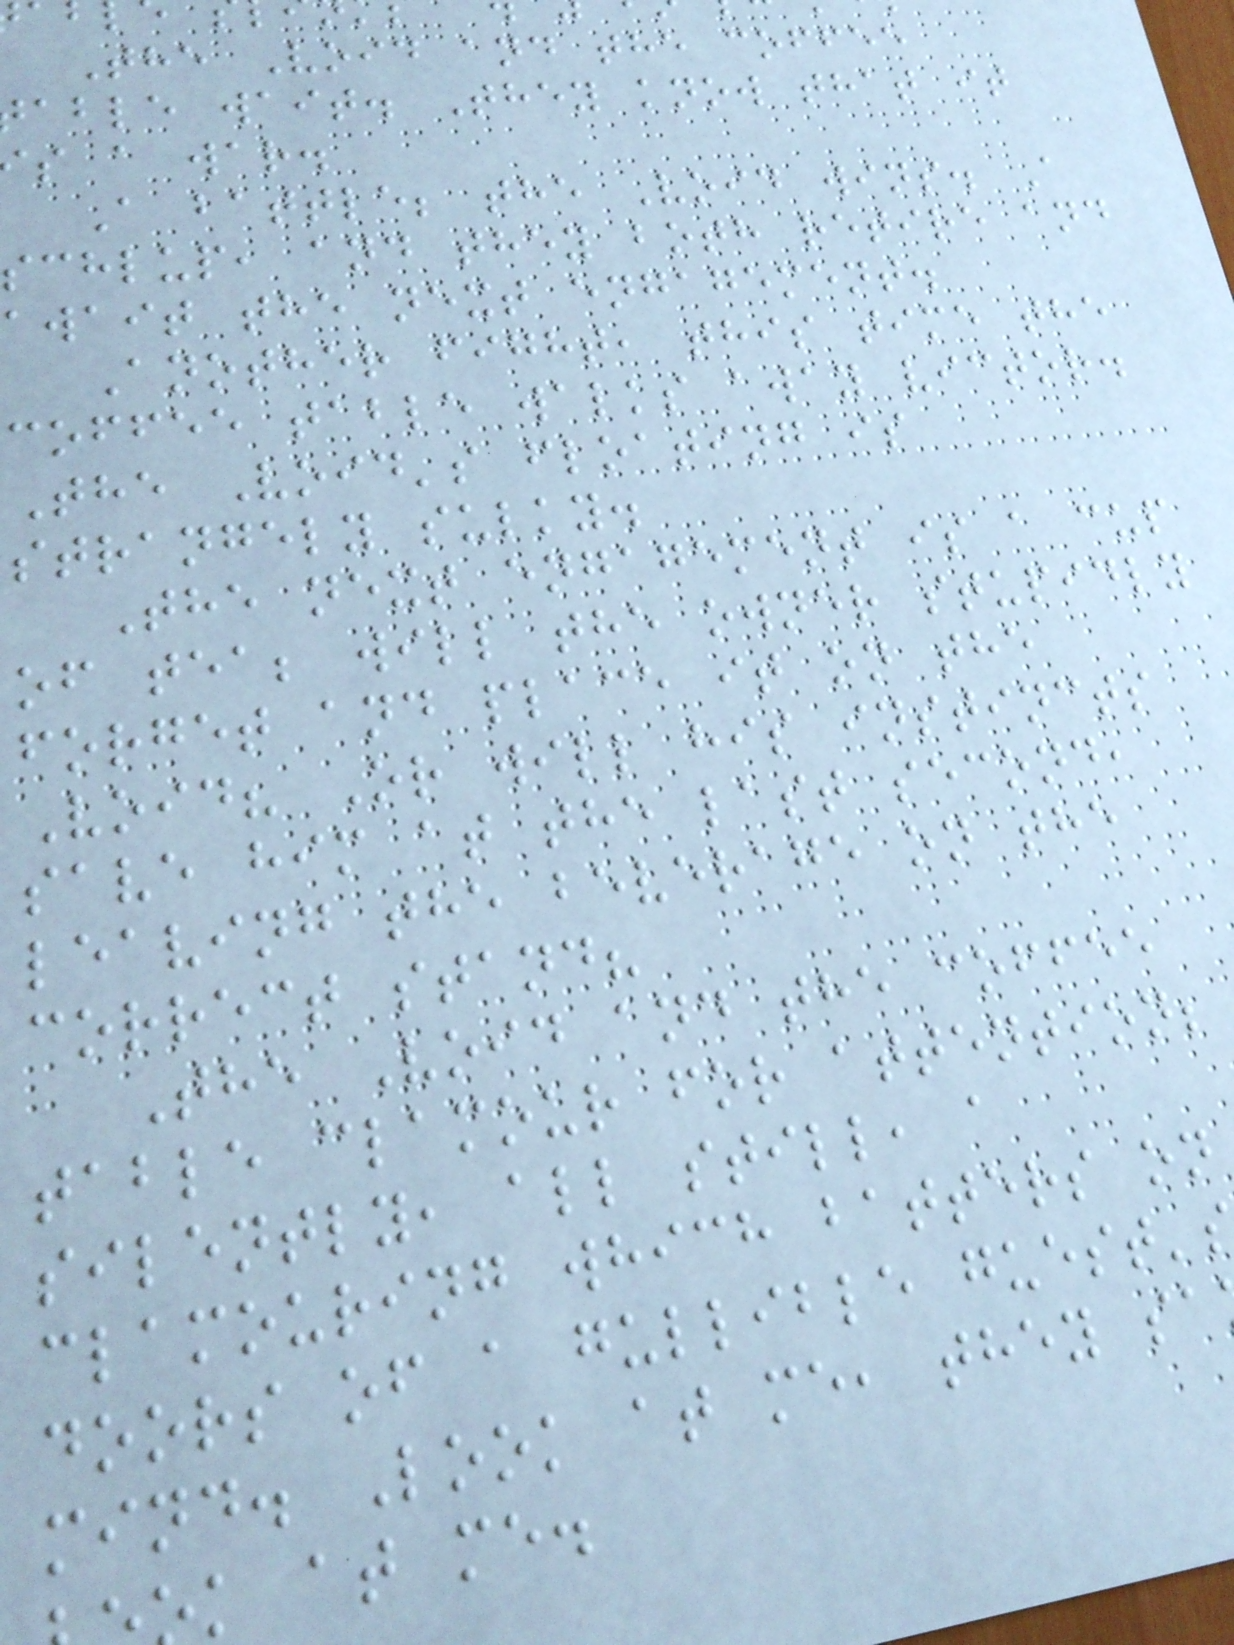The Void and the coffee
able wait. They know that it
s a war.
A battle; the Void wins. A
schlup, and they both retire and
await the next engagement.
Another fight, this time the
coffee table walks away victor.
The Void's floating is
strangely sulky.
The next engagement is a cup
of tea; will the owner stupidly
forget and place it on the
Void? Or will his instincts
save him at the last second,
leaving the beverage on the
correct stand?
The Void and the coffee
table clamour for attention;
silently, all still, a
clamouring which batters on
doors of a gullible guest'
mind. Look at me, they sa
k at me.
